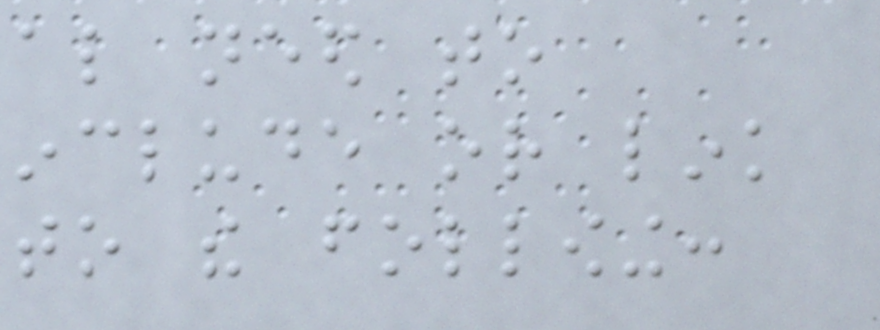also need to
include or link
to the following:
